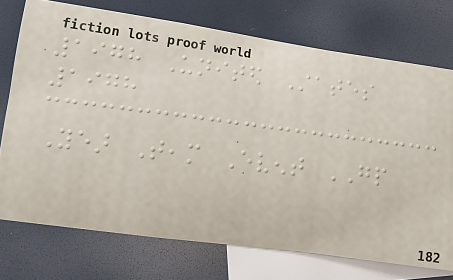1978 United States
1978
Year Team Event GP
